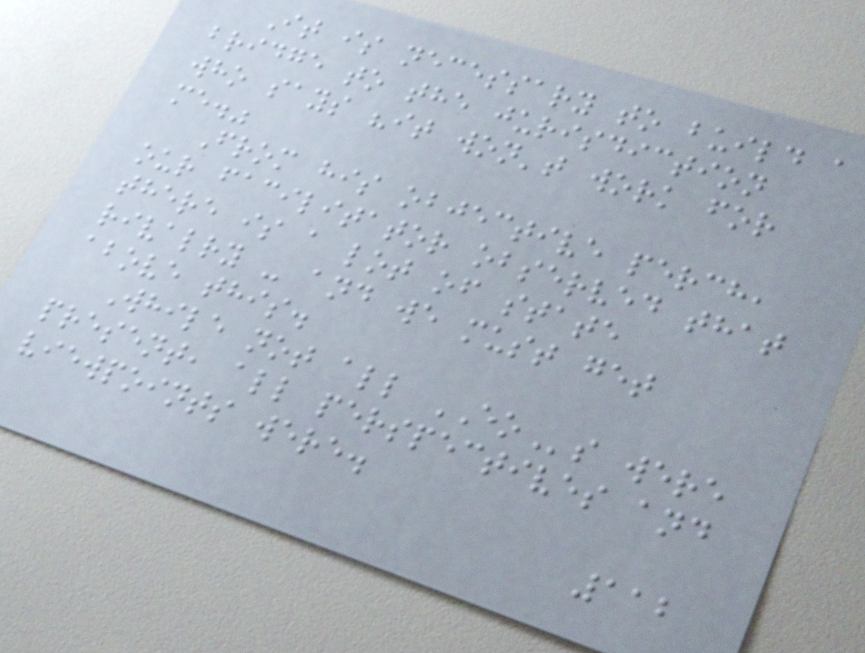It is necessary to build a
bridge to the jurisdiction
who says "it won't work for
me."
From his objective perch,
our facilitator observed that
there is a lot of state
rivalry - and we must get
above this.
While not all EOs were
present, all perspectives and
viewpoints were.
112
